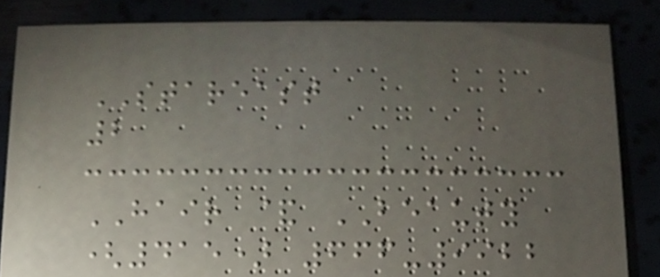STAREAST
2
HAIR & BEAUTY
(415) 666-9922
